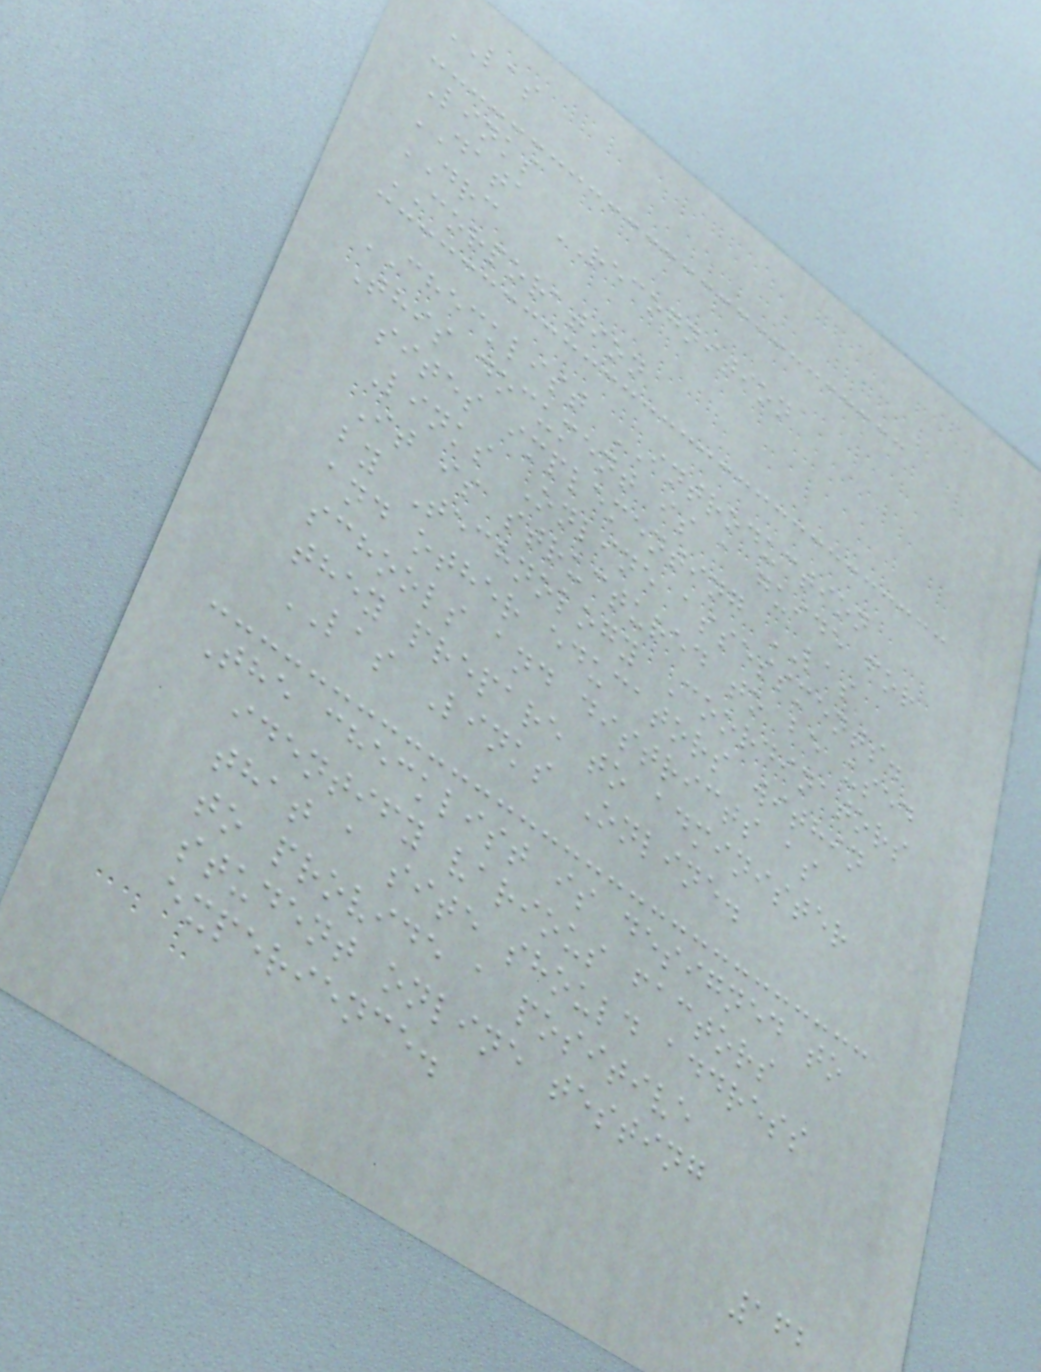LAS
Links
DATA RECOGNITION
DRC
CORPORATION
CHECKLIST INTRODUCTION
This document is a guide for
sites implementing LAS
Links Online assessments.
It is structured to be used
by Technology Coordinators
and other educators within
schools and districts as
they prepare to administer
LAS Links Online.
The checklist is designed to
identify various factors
that a site should address
to provide a positive
student online testing
experience.
162
